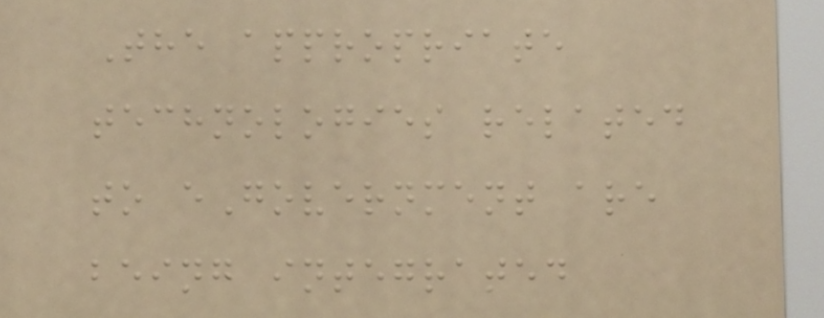The appropriate
technologies related
to eGovernment are
being integrated
